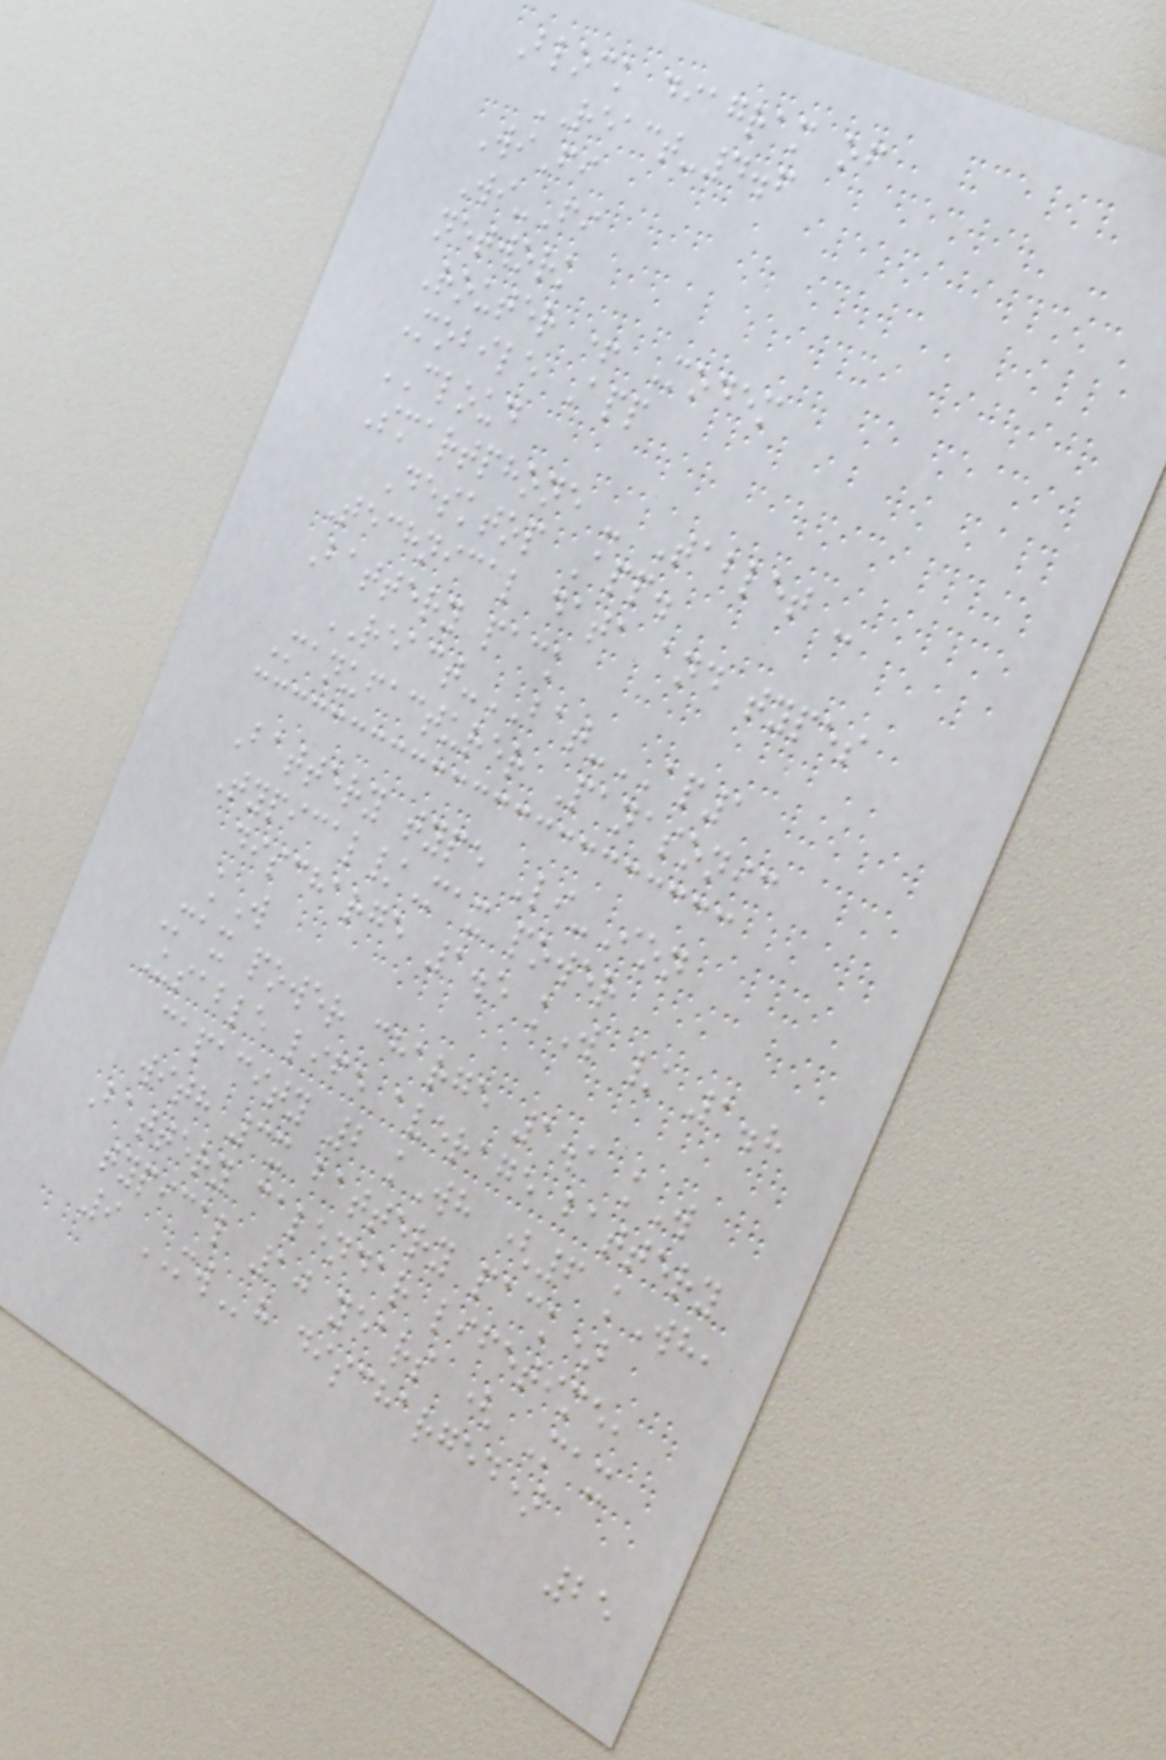Block diagram of
REACT-4.6
WiFi
Wi-Fi
network
Router + Modem
Mobile App
CLOUD
Smartphone - Tablet -
Desktop App.
Technical data and types
Battery pack
REACT-BAT-AP1
Manufacturer Panasonic
Battery type Li-Ion
Typical/Max power
discharge 1.5 kW / 1.8
kW
Max power charge 1.1 kW
Usable life average battery
capacity 2 kWh (6 kWh,
with 3x battery pack)
Battery calendar lifetime,
typical 10 years ( Max
9 MWh discharged)
25
